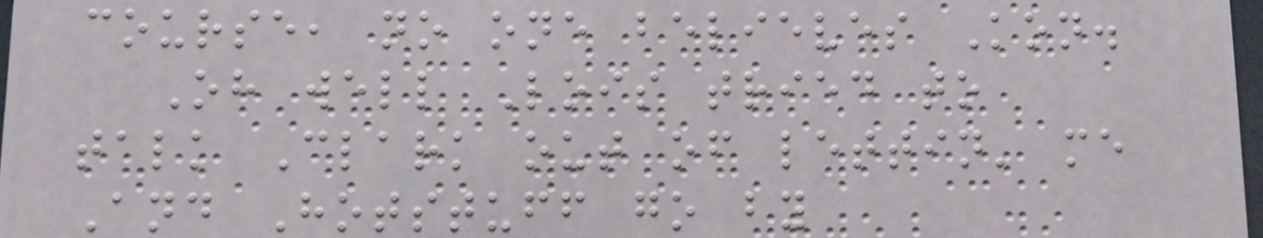course, no one believes Kon.
Oh well Lois tried to
talk Clark out of lettin' me
And Hotstuff go by
